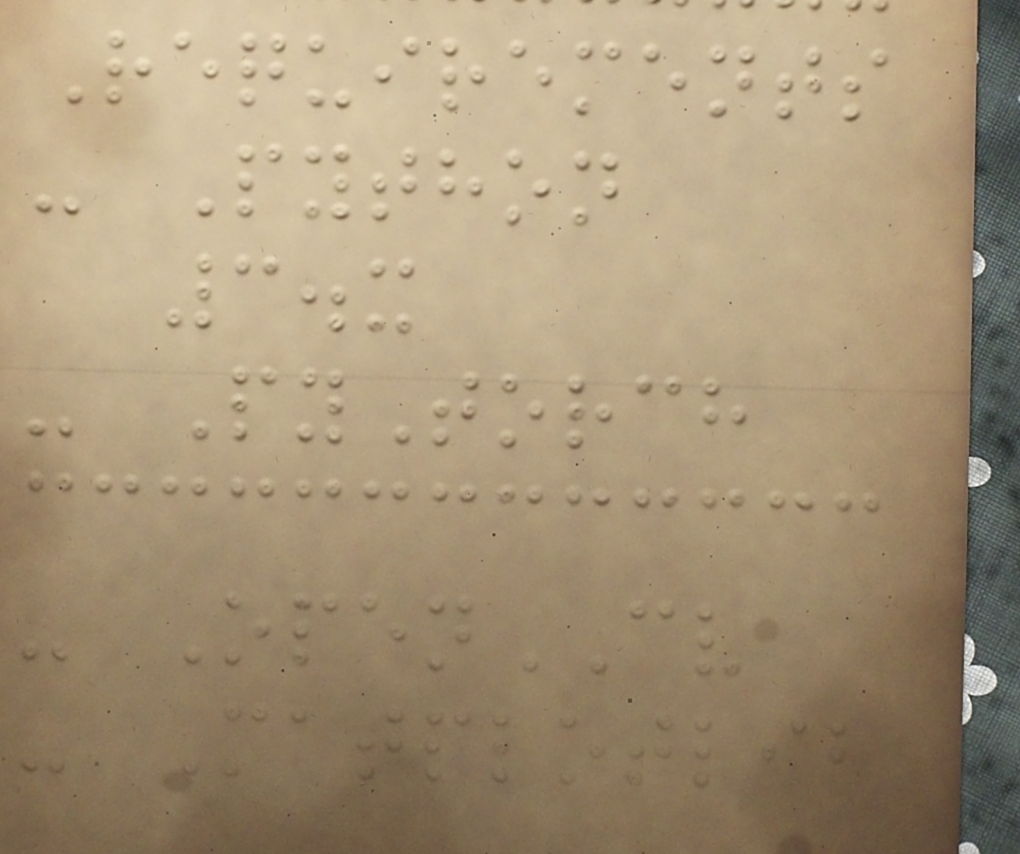Requirements
- Python
3.x
- PyTorch
- OpenCV
- Matplotlib
